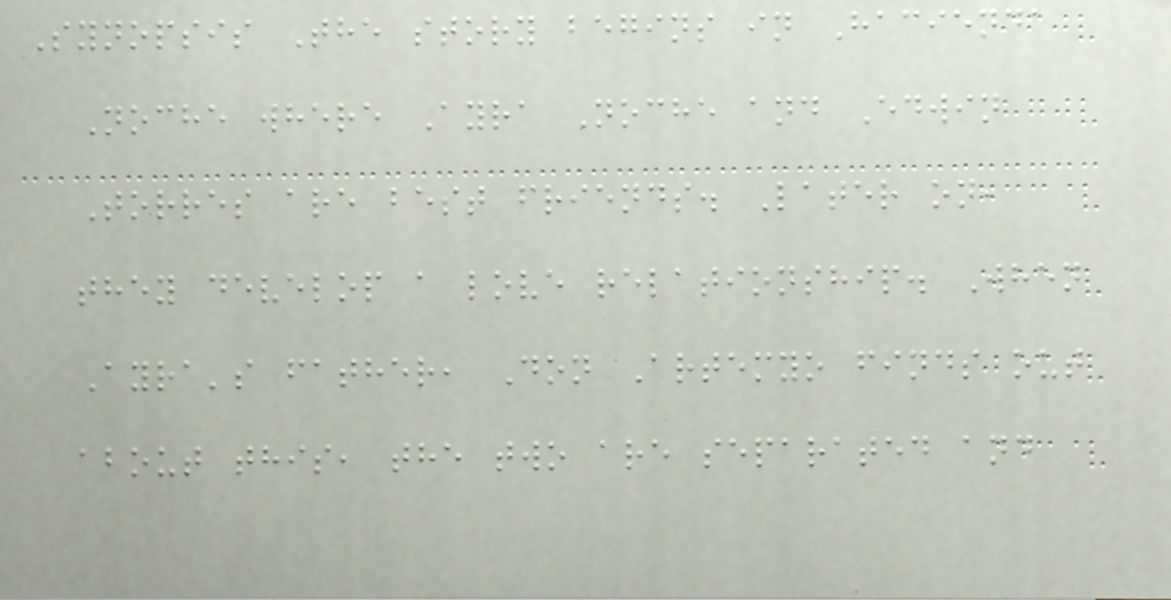Synopsis The story begins in Hacienda
Noche where Ayra Noche and Edwin
Torres are best friends. Later on,
they develop a love relationship. When
Ayra's father, Don Artemyo finds out
about this, the two are separated and
